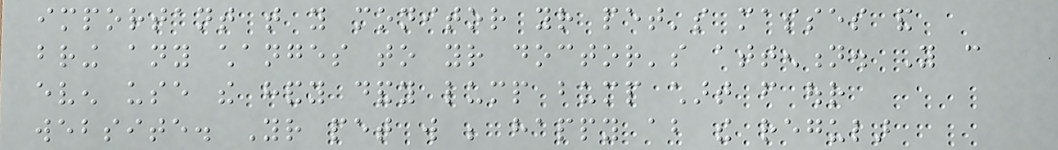important that you monitor your pet's masses and
bring any changes to your doctor's attention. You can
even use the handy dandy lump bump chart from our
website. Your pet will be happy about the regular
